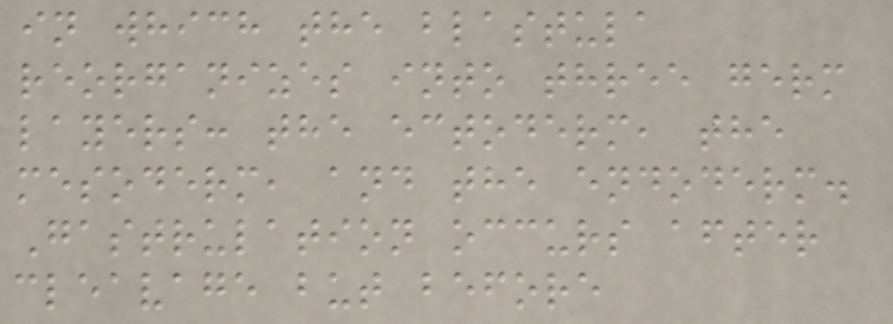in which the blastula
reorganizes into three germ
layers: the ectoderm, the
mesoderm, and the endoderm.
Gastrulation occurs after
cleavage but before
